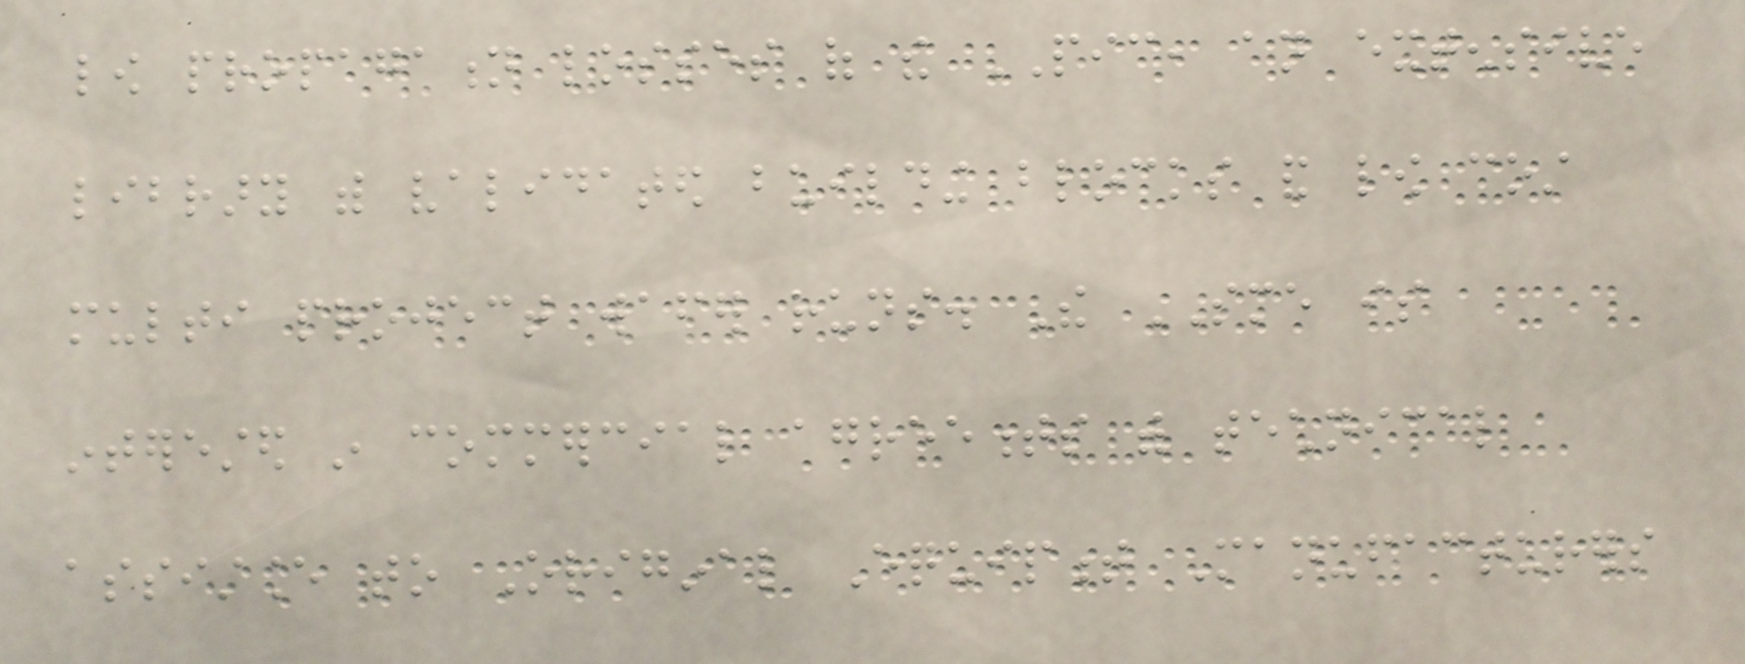low propagation losses of the PIC, an extensive
library with validated building blocks and low cost
multi project wafer runs. The SME is
interested in commercial agreements with technical
assistance to Original Equipment Manufacturers
